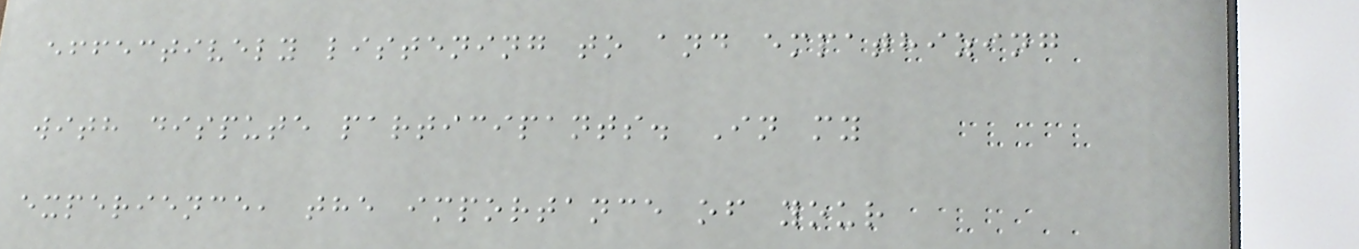effectively listening to and empathizing
with dispute participants. In my
experience, the importance of your
